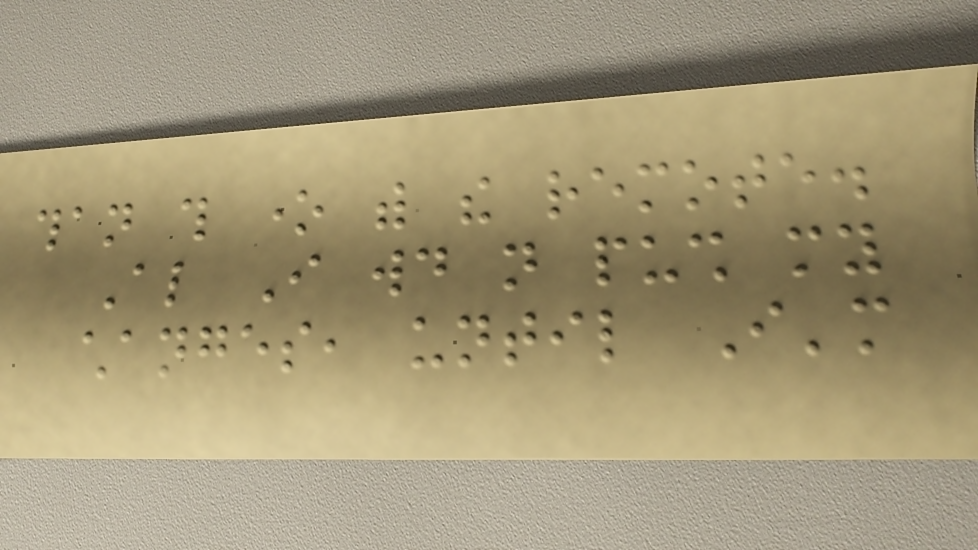than this one with the remote.
Also I would not push my
changes, until I'm
